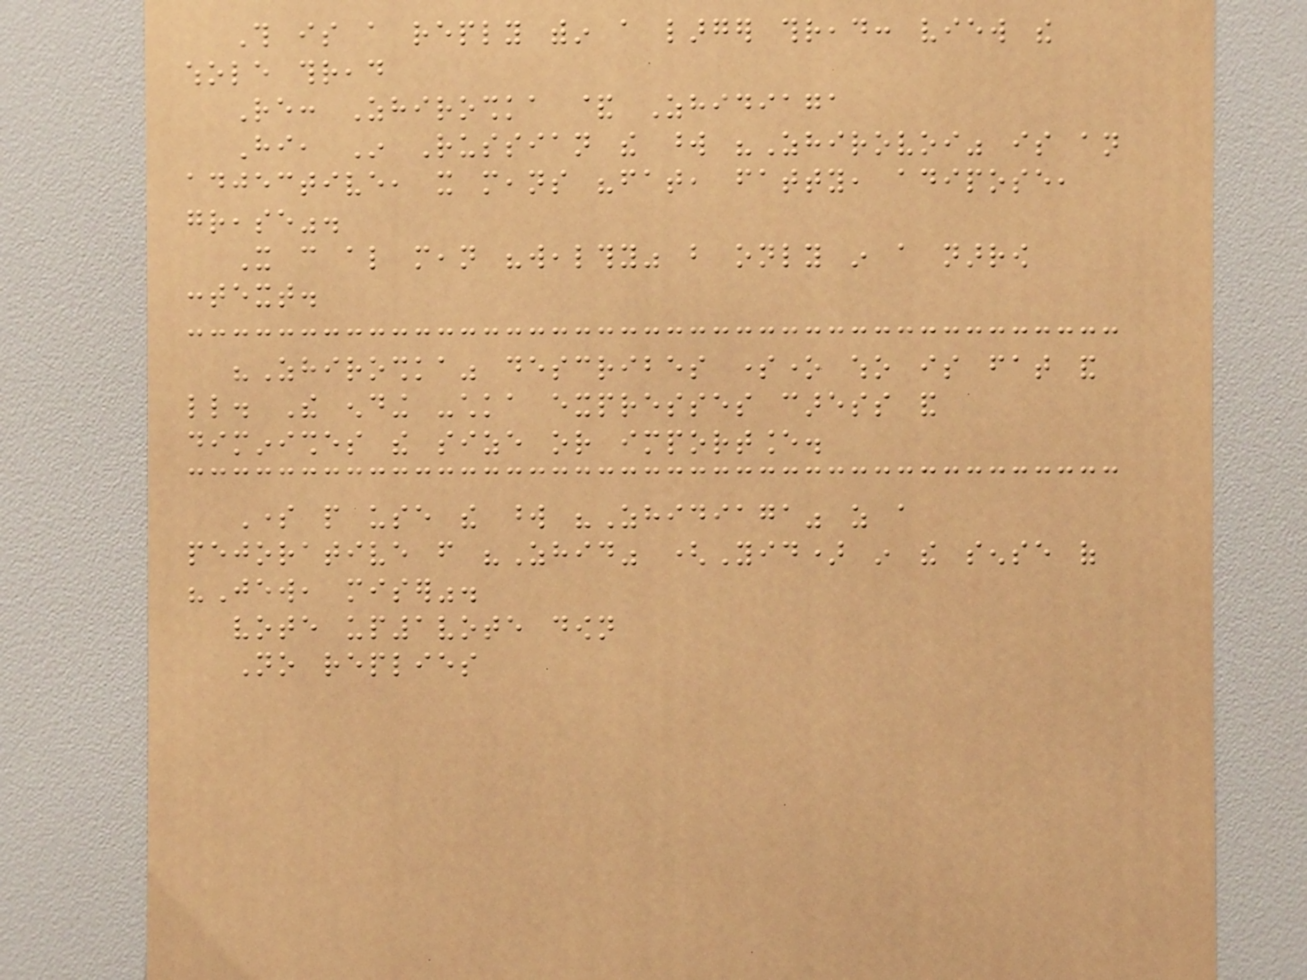This is a reply within a larger thread: view the
whole thread
Re: Zhiroshka & Zhidiaga
Hi, In Russian the word "Zhirovoi" is an
adjective, it means "fat, fatty, adipose,
grease".
It can also mean "wealthy" but only in a narrow
context.
"Zhiroshka" describes someone who is fat and
little. The ending -chka expresses caress and
diminishes the size or importance.
Some people use the word "Zhidiaga" as a
pejorative from "Zhid" (Yid) in the sense of
"Jew, miser".
vote up1vote down
No replies
